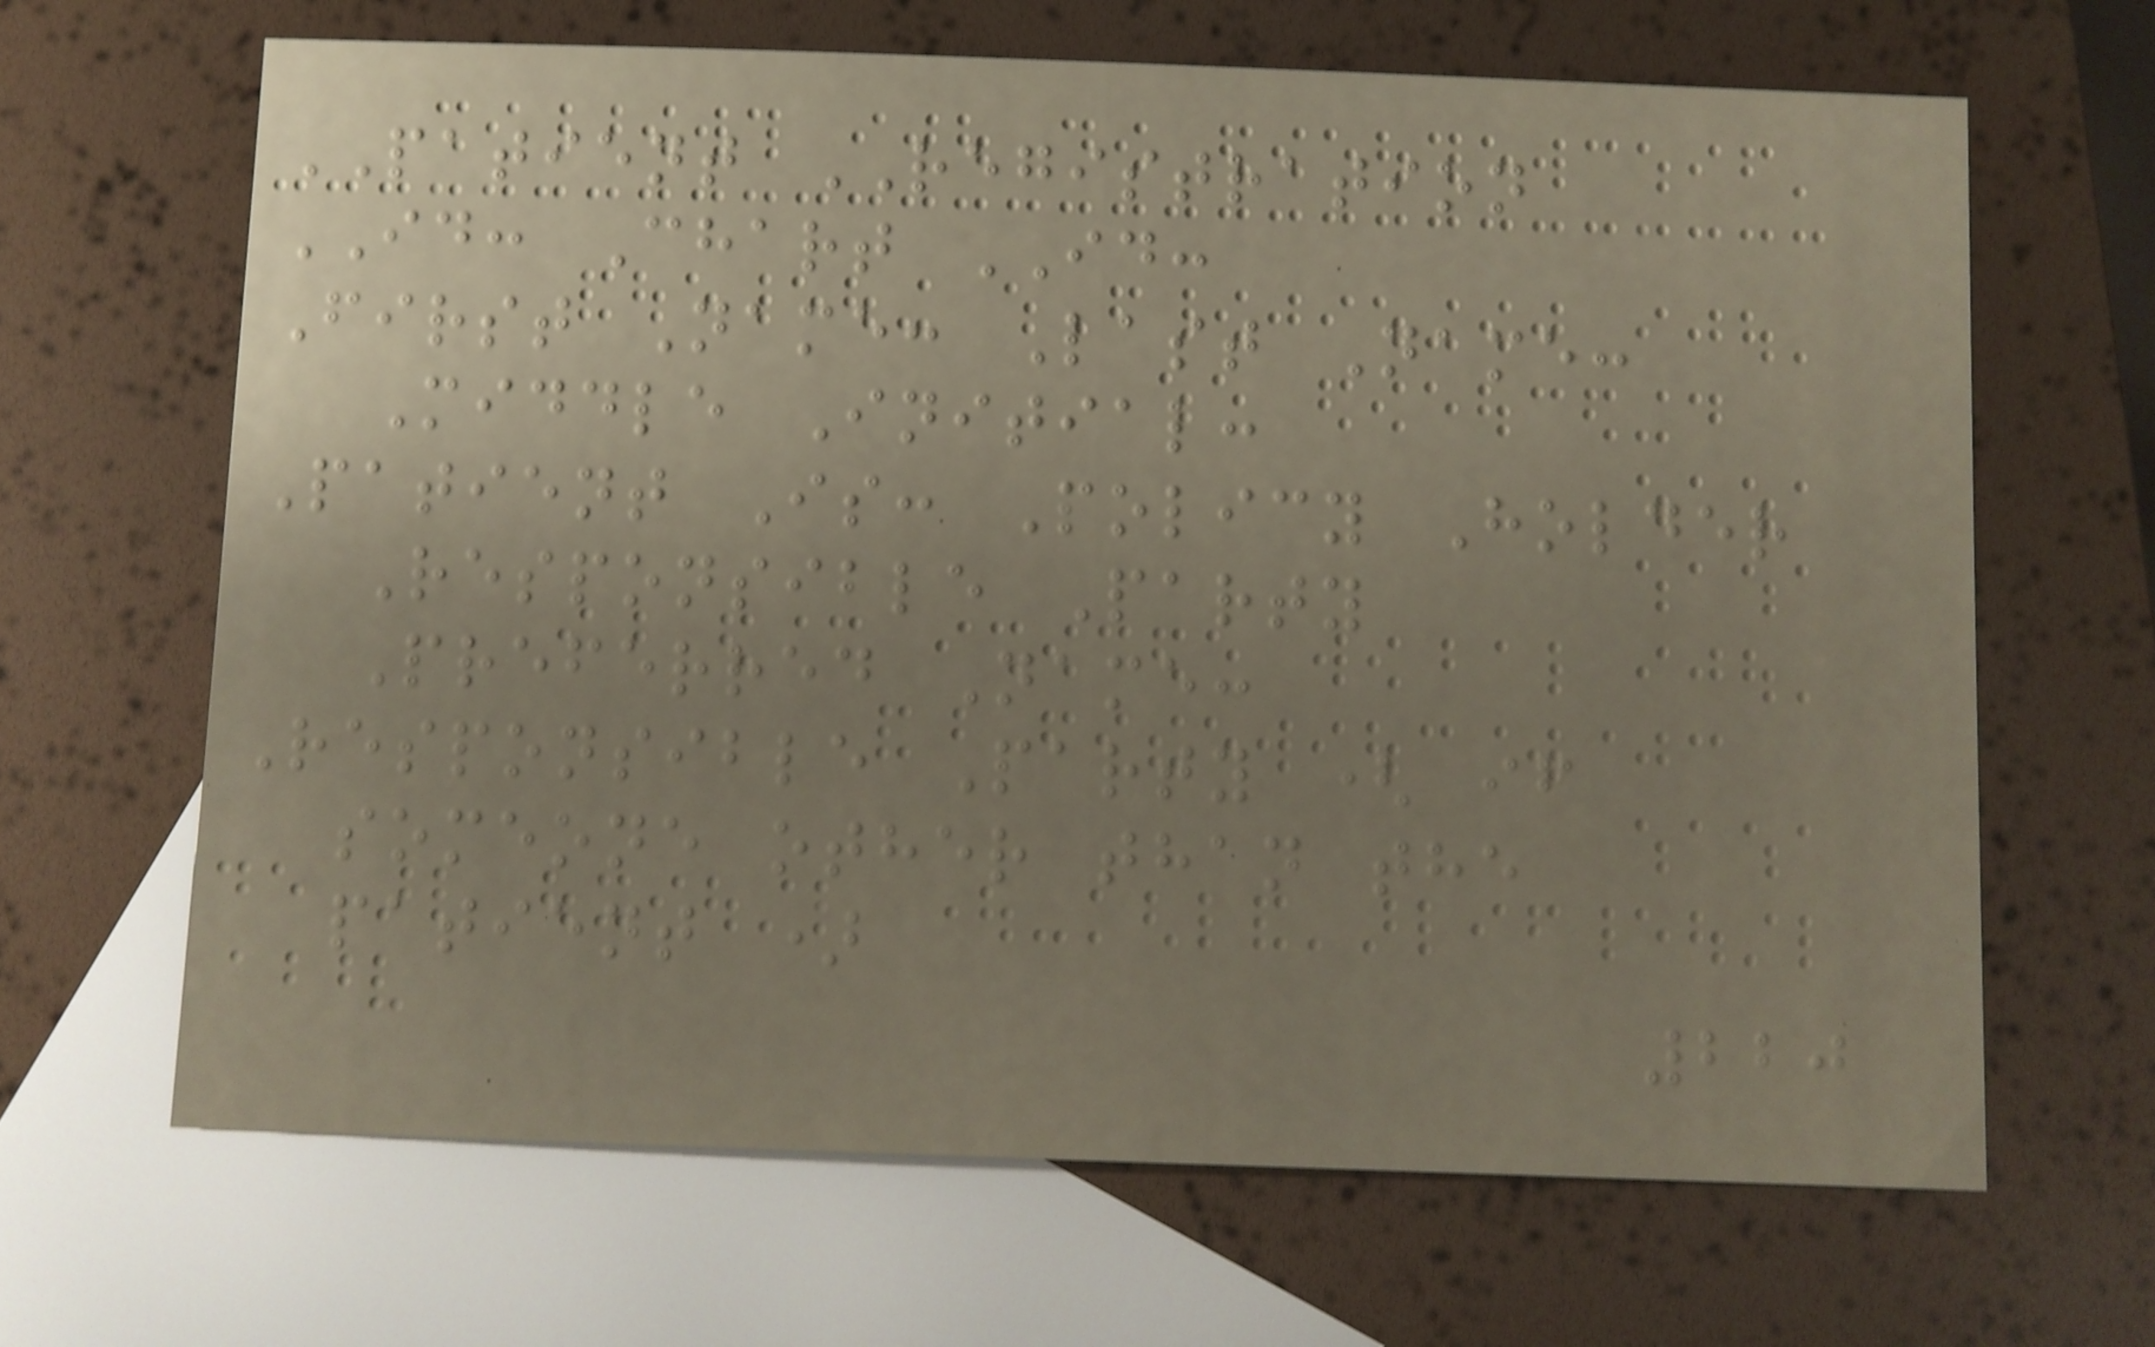PATIENT REGISTRATION
ID: Chart ID:
First Name: Last Name:
Middle Initial:
Patient Is: Policy Holder
Responsible Party
Preferred Name:
Responsible Party ( if
someone other than the
patient )
220
